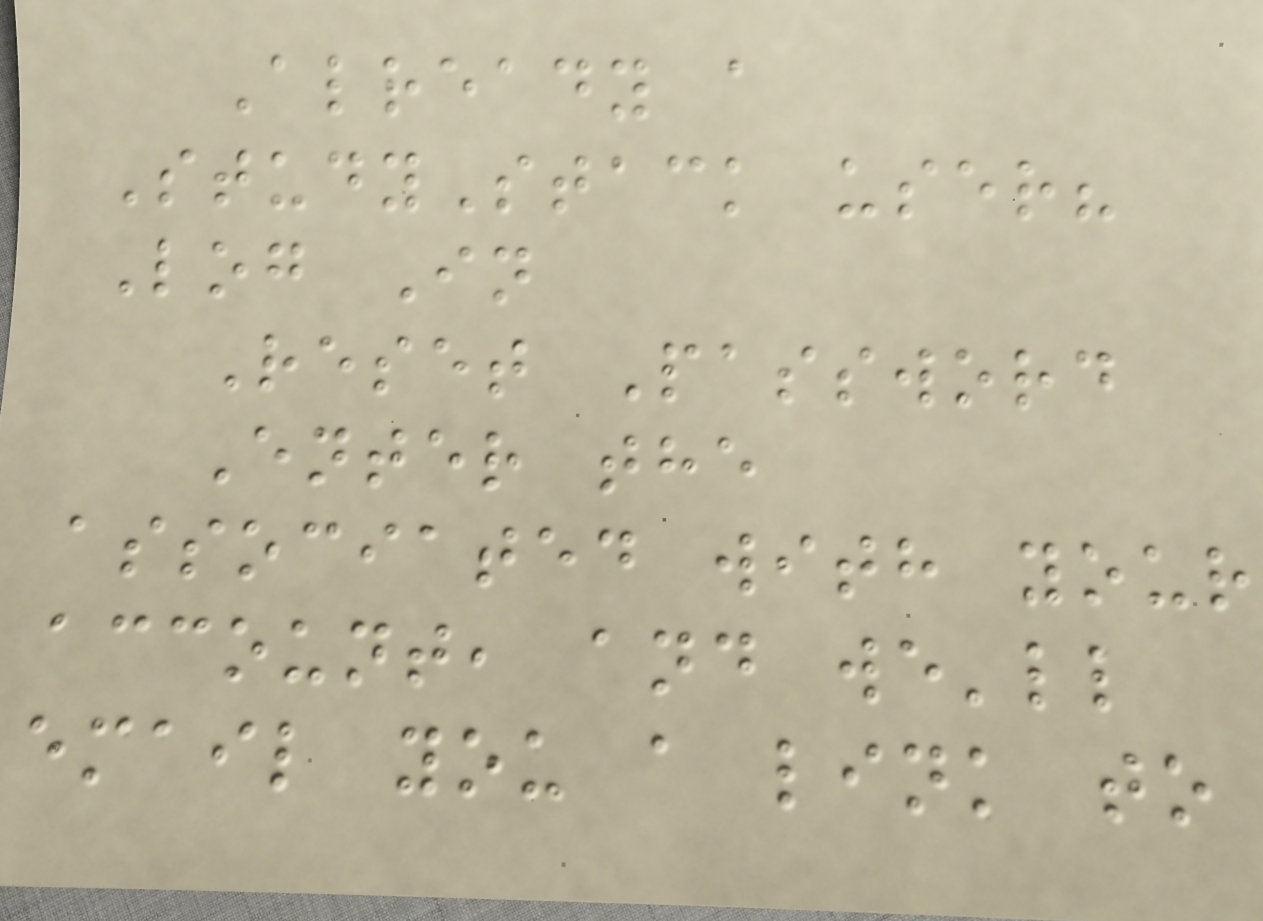Already a
StudyStack user?
Log In
Reset Password
Enter the
associated with your
account, and we'll
email you a link to
